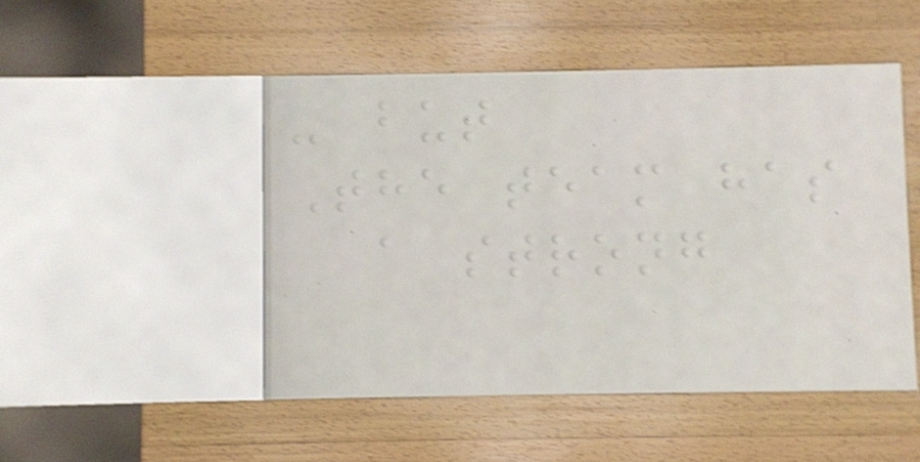- but
The team has
a strong
